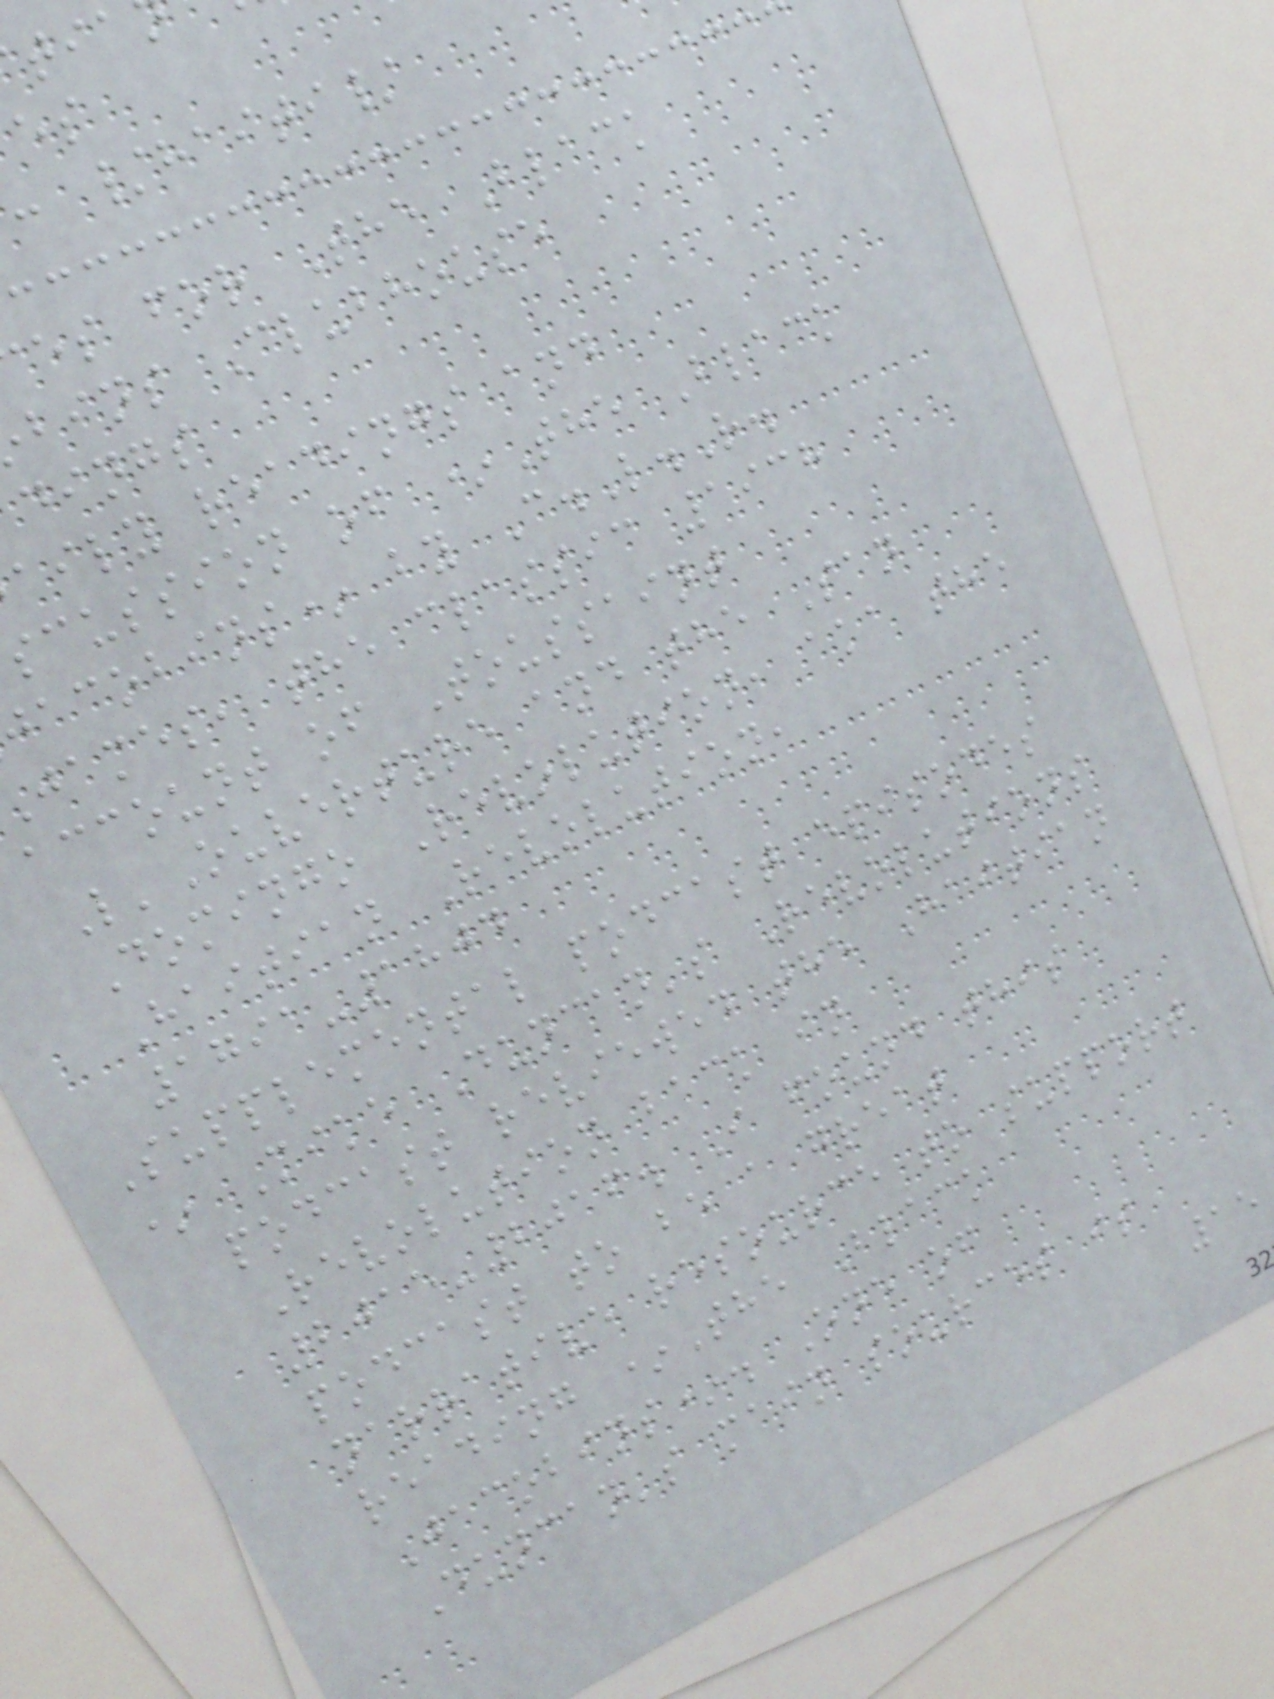: /haiti/
es for The Black
bins Clubhouse
dings
aily readings and
scussion of *The Black
acobins* by C.L.R.
james, the classic 1938
account of Toussaint
L'Ouverture and the San
Domingo Revolution, aka the
Haitian Revolution,
1791-1804
Supplemental podcast episodes
* Mike Duncan's Revolutions
podcast reviewed the Haitian
Revolution back in
2015-2016. I found this
podcast to be a great
narrative resource to support
reading *The Black
Jacobins*. One of
Duncan's main sources is
15
